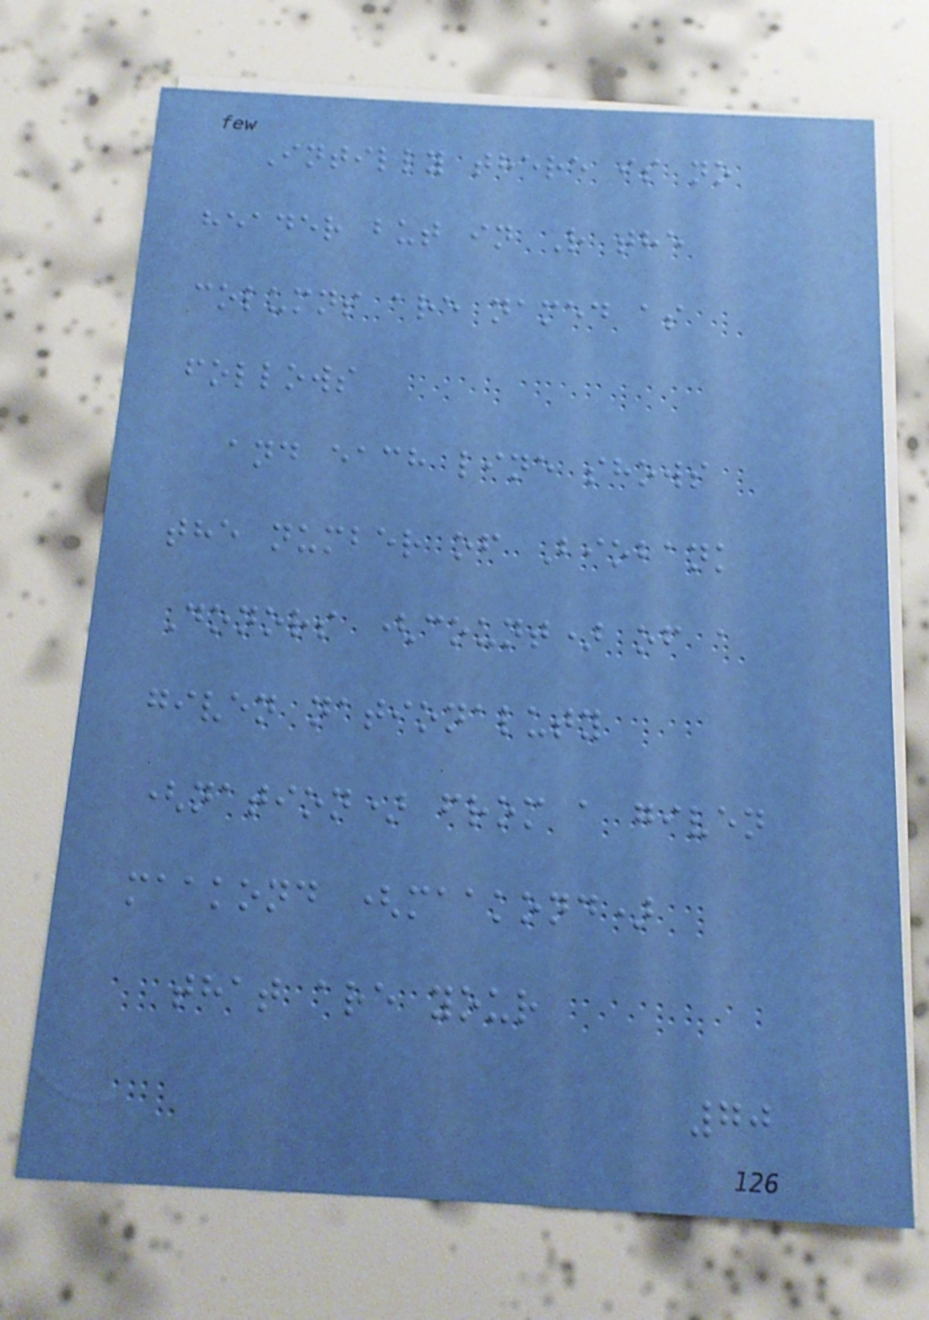Intilly there is no
header but in R the
columns are named as
follows
and each line shows
the number of Biobank
Donors (count) of a
given nationaluty
(nation) from a given
maakond (maakond)
that are your
70
